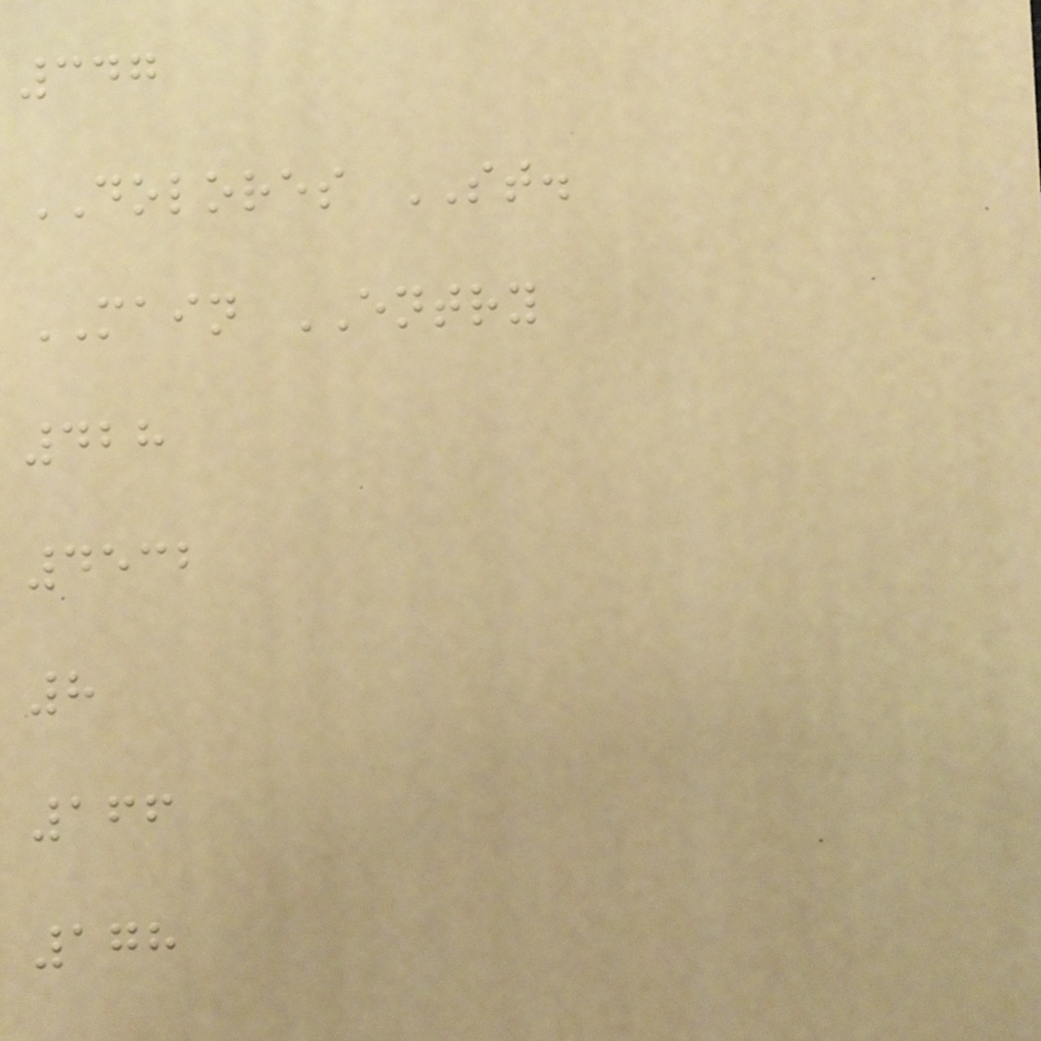347
DOLORES ST.
MAIN ENTRY
428
4532
8
166
178
